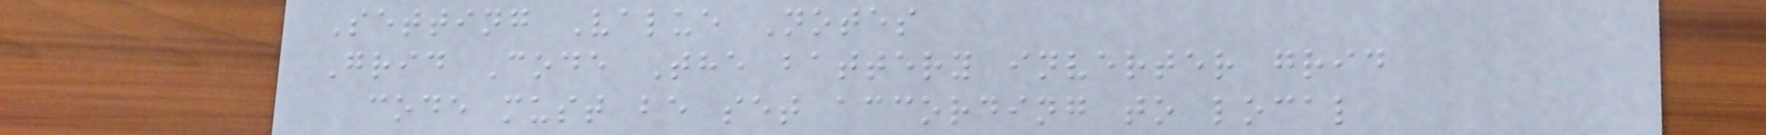Setting Value Notes
Grid Code The battery inverter grid
code must be set according to local
